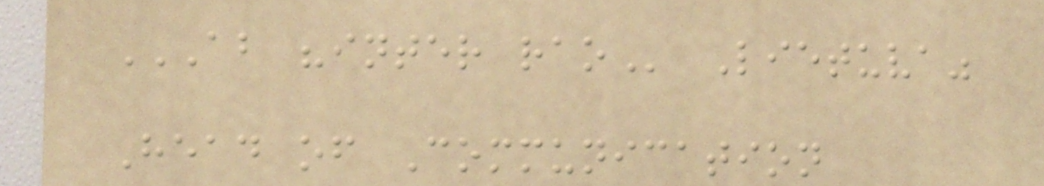AB "INTER RAO Lietuva"
Head of Communication
